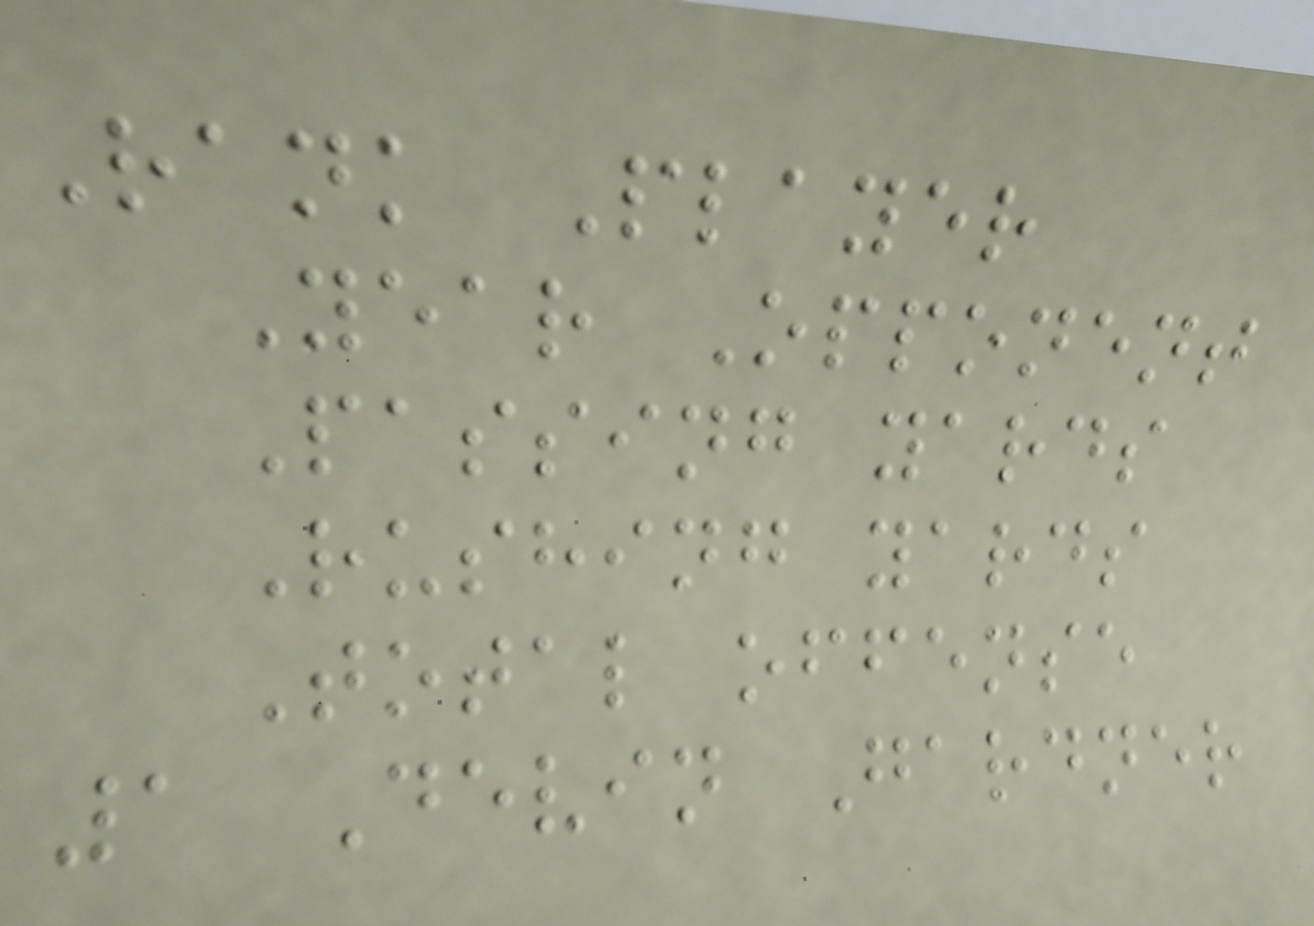Rank Player
Year Opponent
Passing yards
Rushing yards
Total offense
1 Devin Gardner
